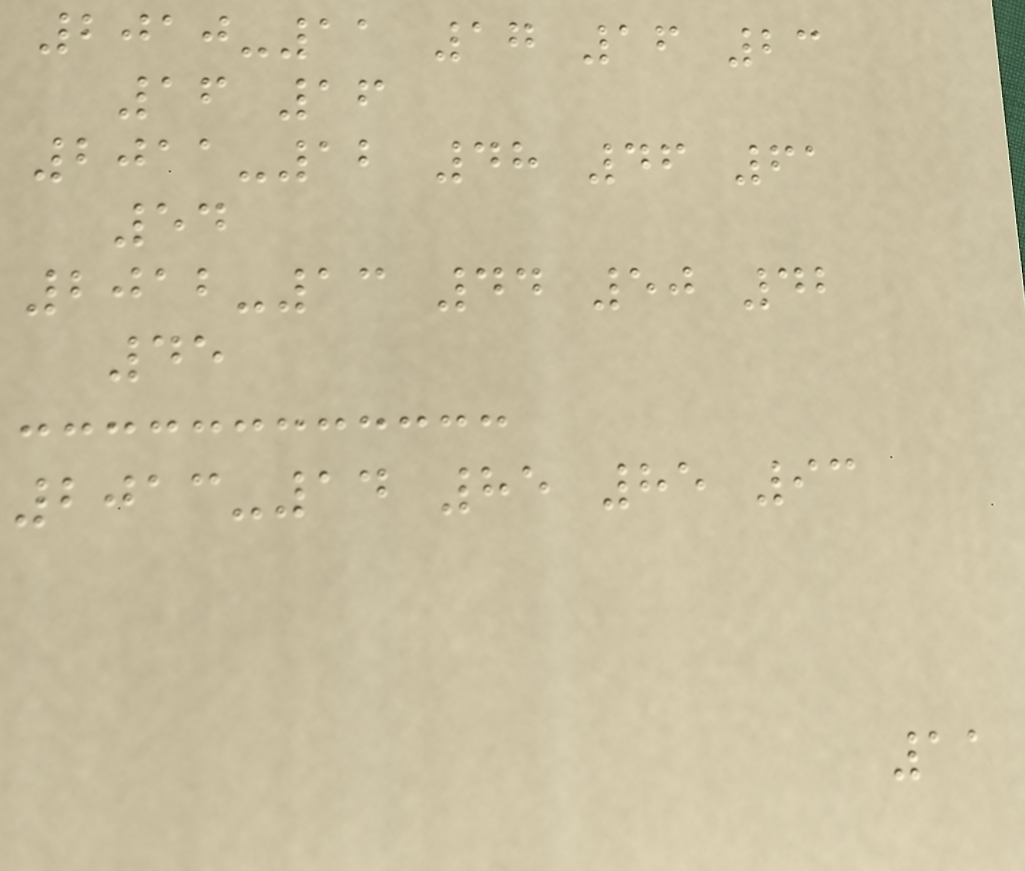2010-11 17 16 23
16 16
2011-12 48 46 61
54
2012-13 44 50 42
45
2013-14 85 85 93
11
